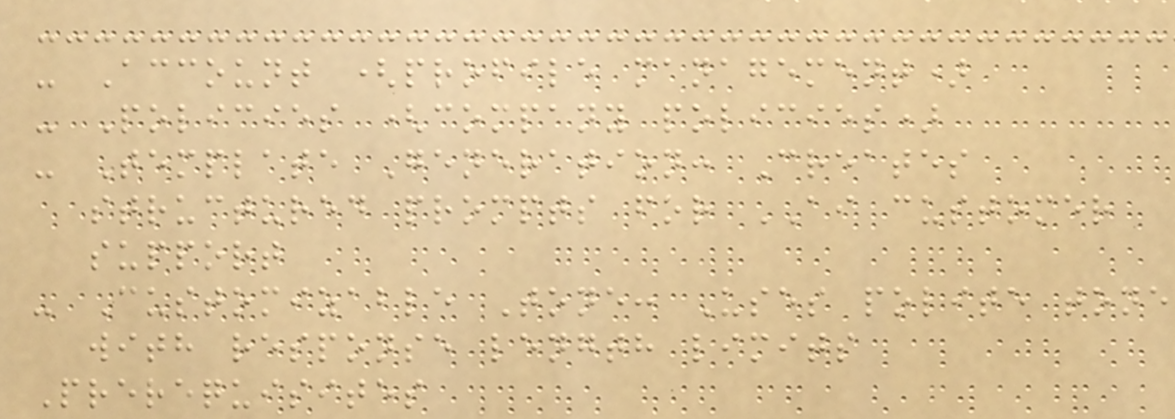- Account (profile management)
- Policies (company policies)
- Template Generation: Creates
structured prompts for AI customer
support
- Customizable Tone: Uses polite tone
with response length limits
Prerequisites
